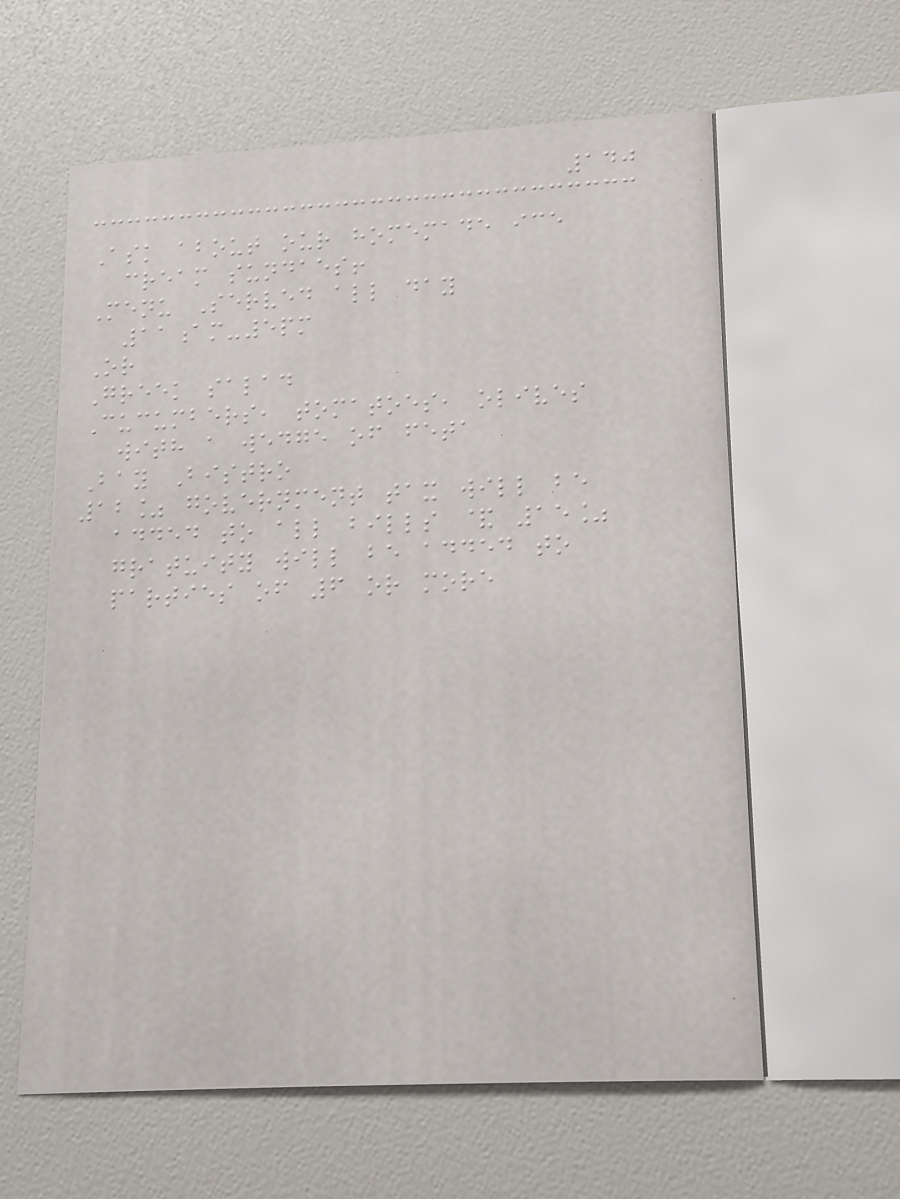140
Ask about our homemade ice
cream sundaes!
Menu Served all day
11am-5pm
Or
Greek salad
Cucumbers, tomatoes, olives
with a wedge of feta
Bay Bistro
12% government tax will be
added to all bills & 15%
gratuity will be added to
parties of 6 or more
